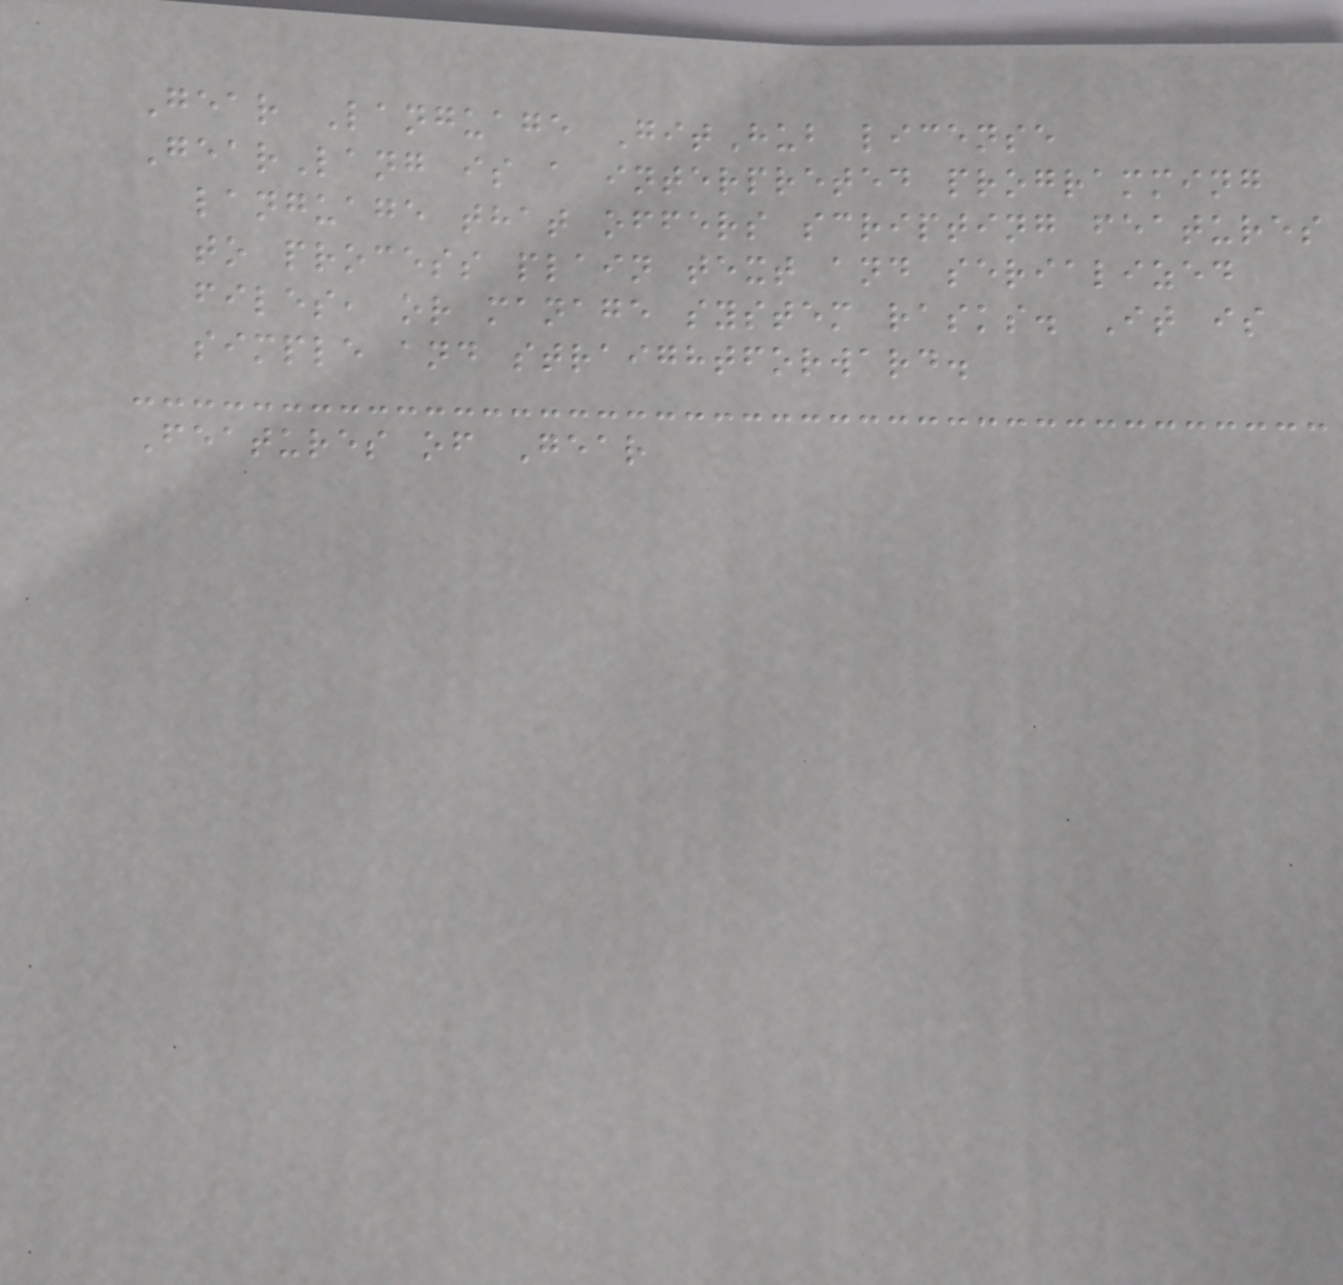Gear Language GitHub license
GearLang is a interpreted programming
language that offers scripting features
to process plain text and serialized
files, or manage system rasks. It is
simple and straightforward.
Features of Gear
